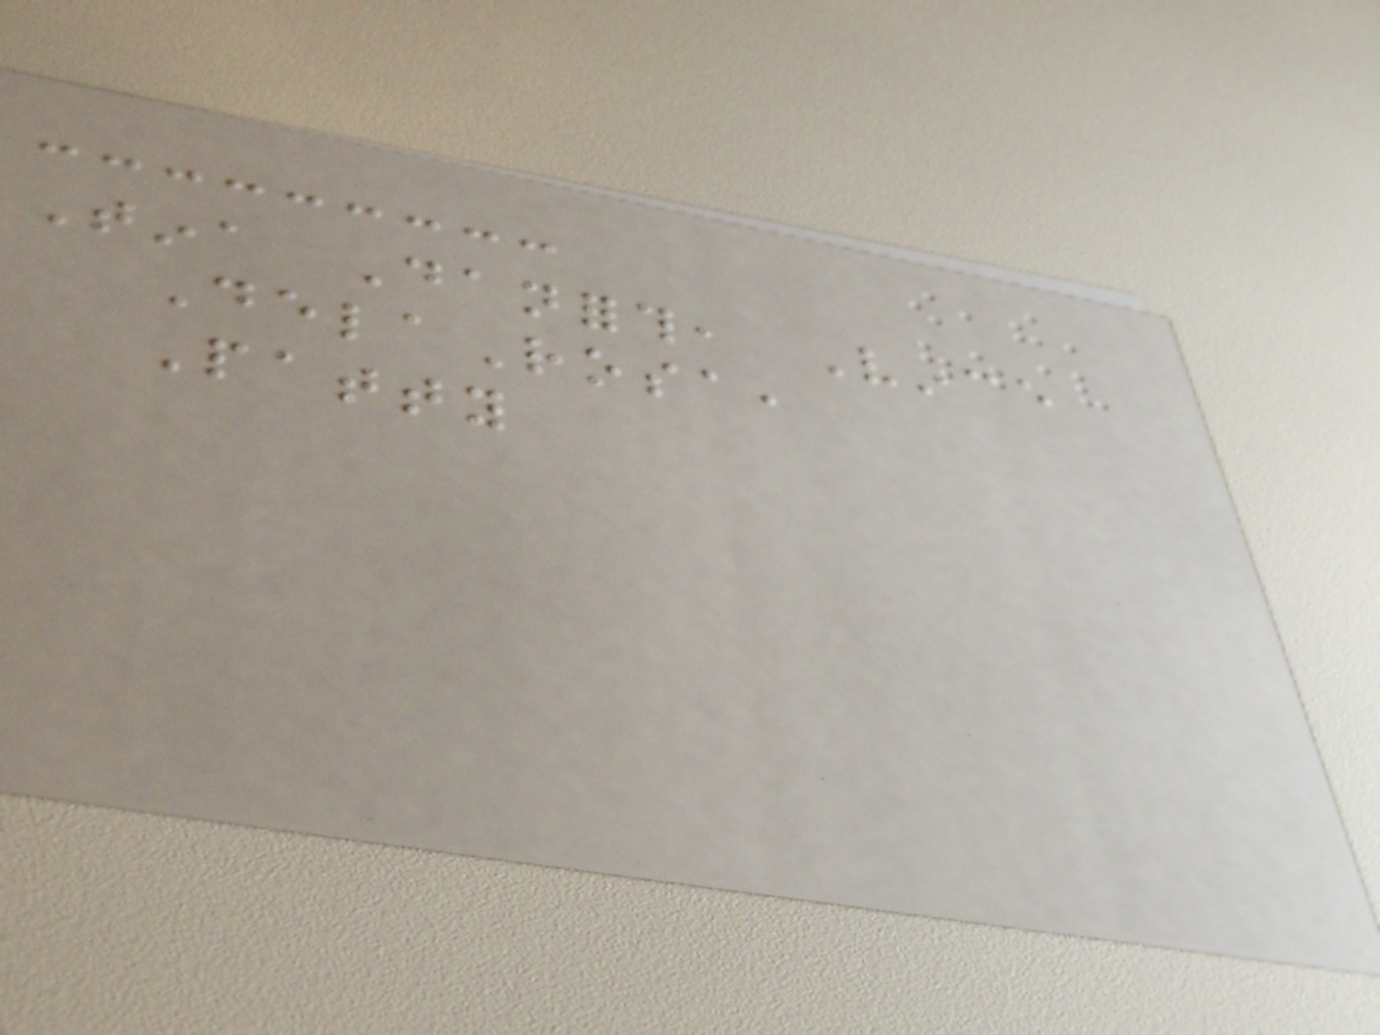Tina Danforth, Vince
DelaRosa,
Patty
